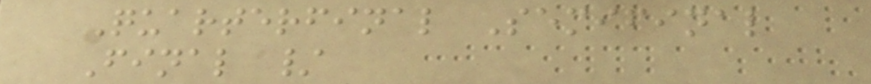Quarterfinal Semifinal
Final /
